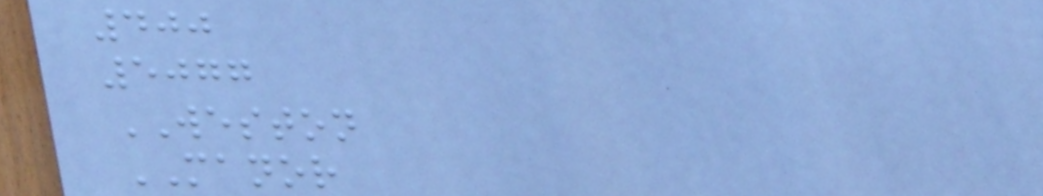400
5077
WESTON
MANOR
